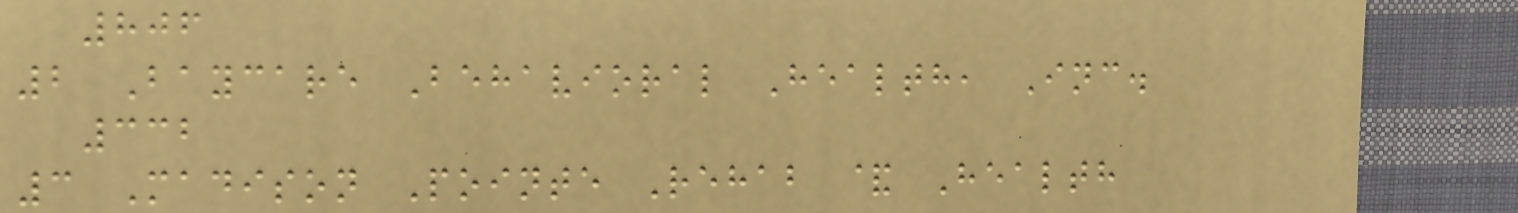806
2 Baycare Behavioral Health, Inc.
332
3 Madison Pointe Rehab & Health
